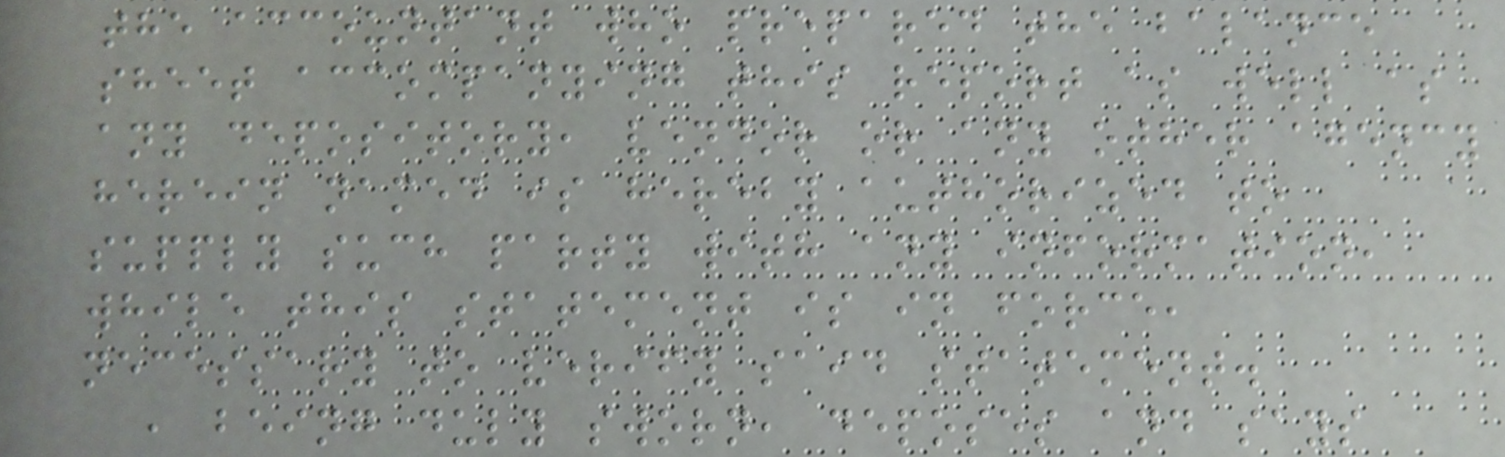the accountant who prepared the balance
sheet accompanying this report as well as
any depository, vendor or any other agency
herein named is hereby authorized to
supply such party with any information,
while this statement is in force,
necessary to verify said statement.
, being duly sworn, deposes and says
